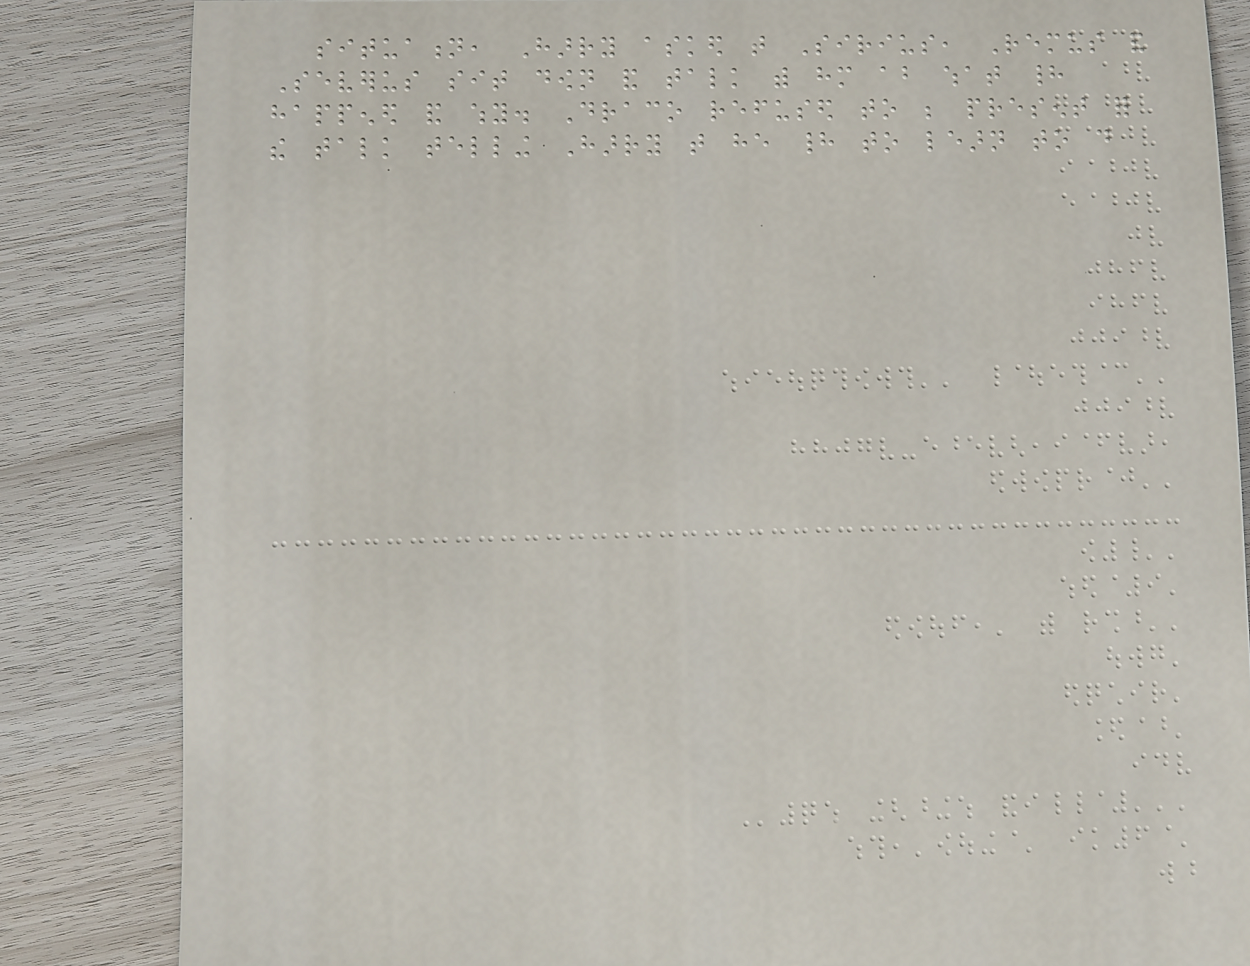situation, Harry asked that Sirius, Remus and
Severus sit down and talk with him about what had
happened and why. Draco refused to be present for
the talk telling Harry that he had to learn to do
